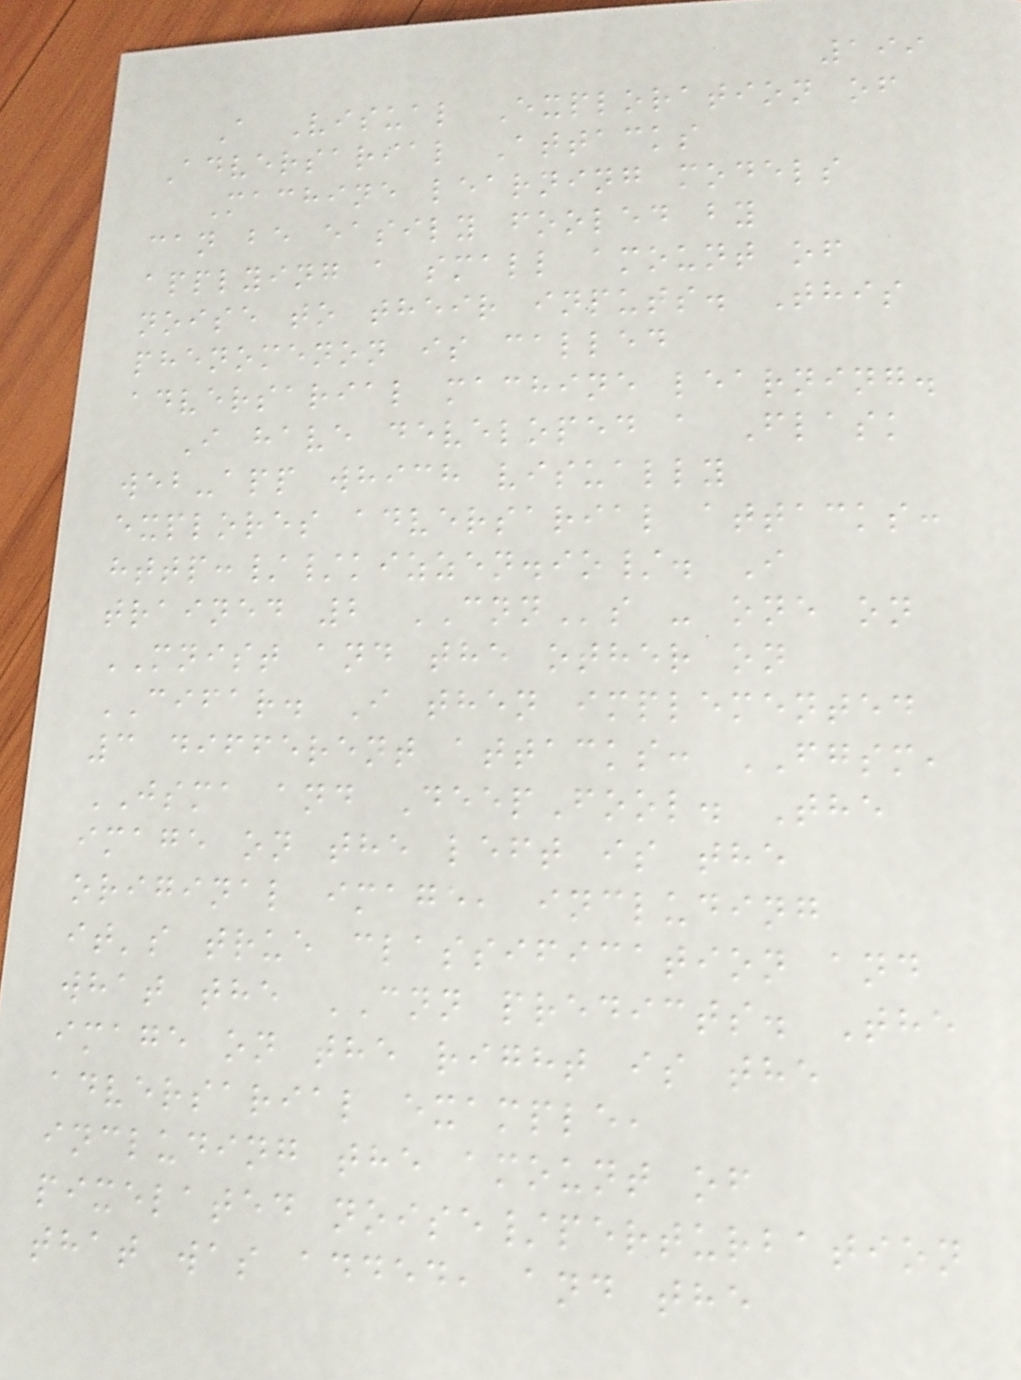199
A Visual Exploration of
Adversarial Attacks
Machine learning models
can be easily fooled by
applying a small amount of
noise to their inputs. This
phenomenon is called
adversarial machine learning.
I have developed a Flask
web-app which visually
explores adversarial attacks:
http://kizzen.io/. I
trained 2 CNNs - one on
MNIST and the other on
CIFAR. I then implemented
3 different attacks: FGSM,
JSMA and DeepFool. The
image on the left is the
original image, including
it's true classification and
what the CNN predicts. The
image on the right is the
adversarial example,
including the amount of
pixelated noise/perturbation
that was added, and the
